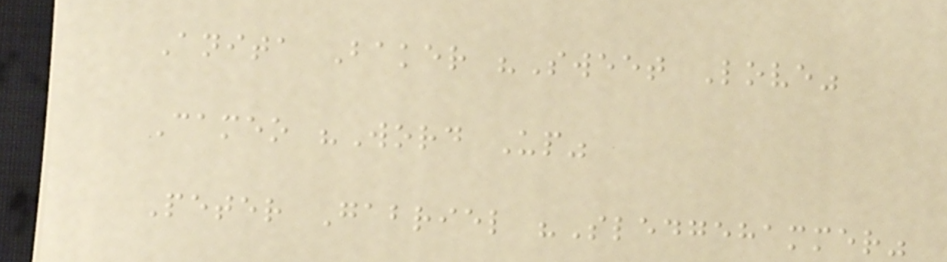Anita Baker "Sweet Love"
Cameo "Word Up"
Peter Gabriel "Sledgehammer"
